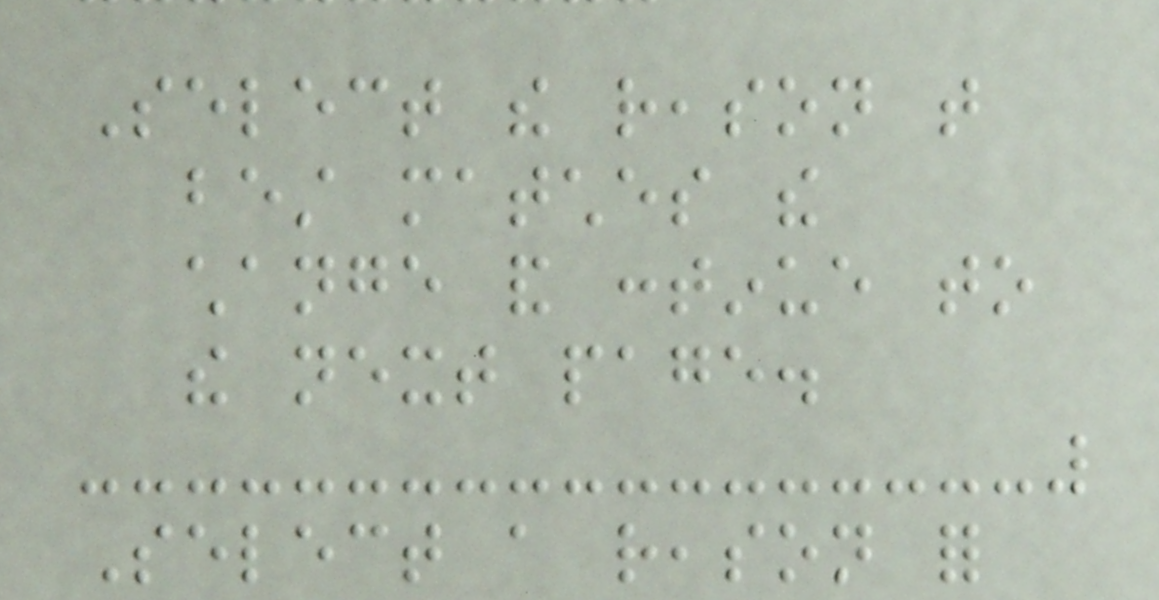Select the reason that
best matches the
change and continue to
the next page.
Select a reason for
